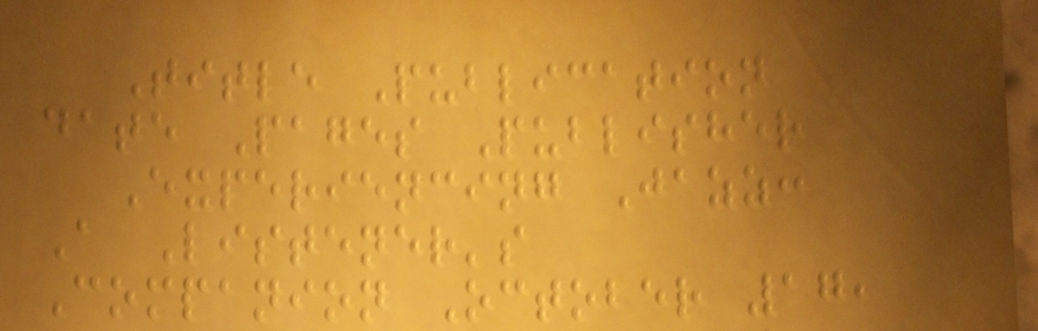Title Publication
date Pages Publisher
Experiencing Jazz:
A Listener's
Companion October 17,
